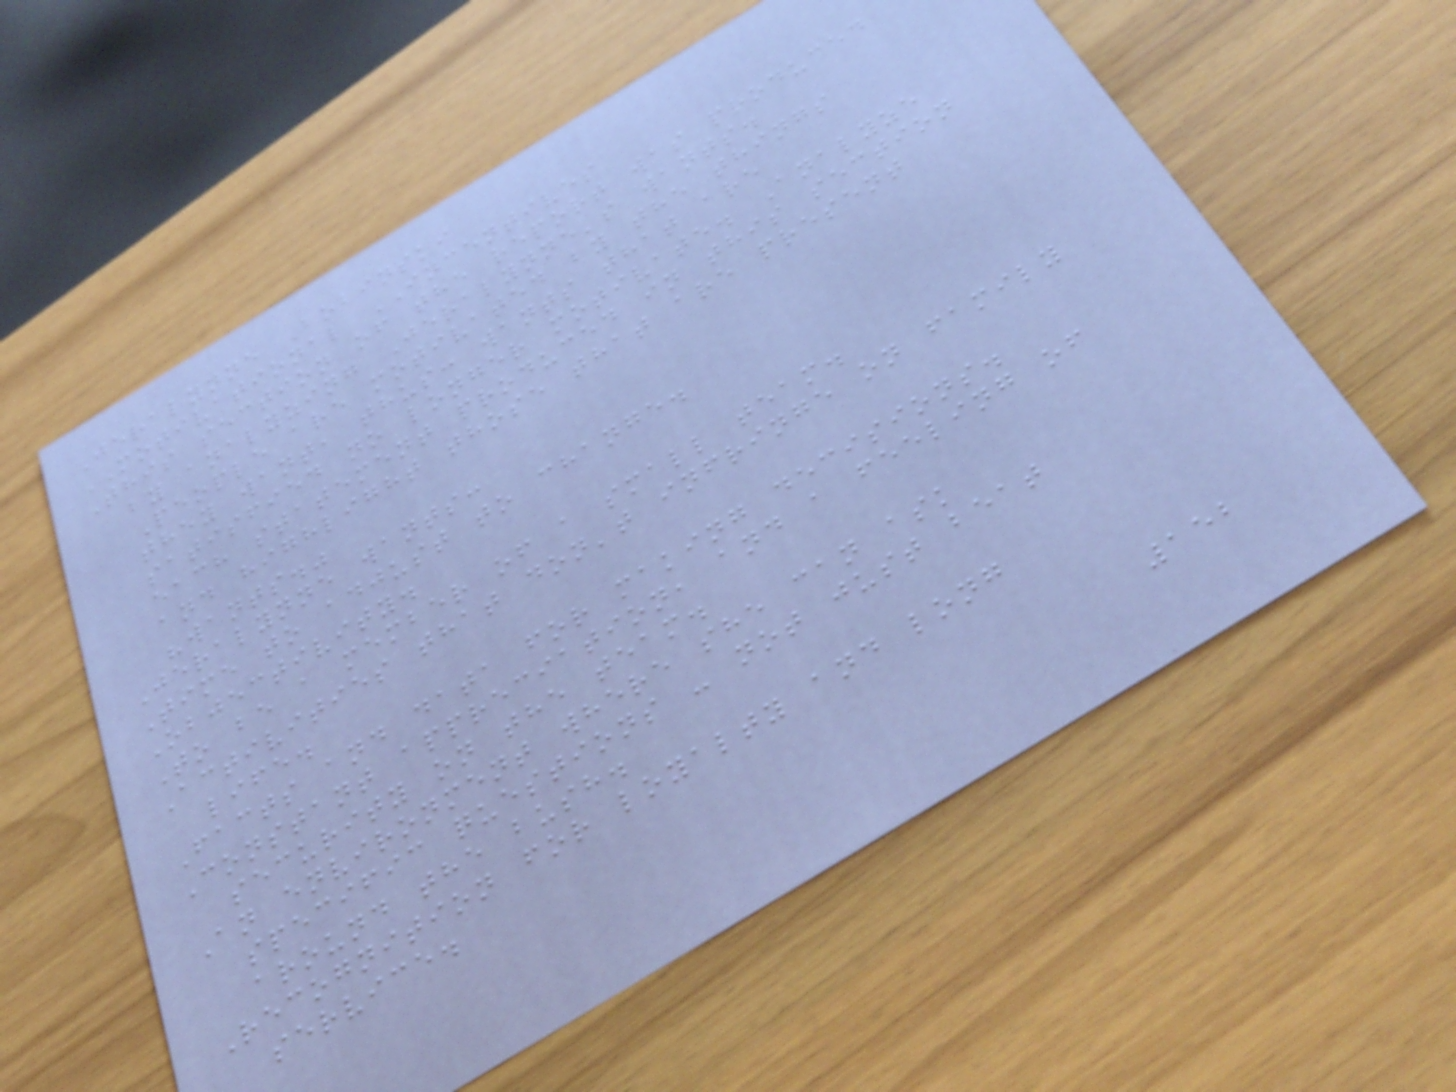Jeralynne Bobinski
MOTIVATIONAL INCENTIVES
This section of the report was produced
by analyzing Jeralynne's wants.
People are motivated by the things
they want, thus: wants that are
satisfied no longer motivate. Analyze
each statement produced in this section
and highlight those that are present
"wants."
Jeralynne wants:
Time to adjust to change.
Objectivity.
To be a member of a small team.
Activities that don't infringe on family
life.
Facts and data for making decisions.
Constant appreciation, and a feeling of
security on the team.
An environment where she can ask
specific questions - not just beat
around the bush.
Recognition for loyalty and long
service.
152
